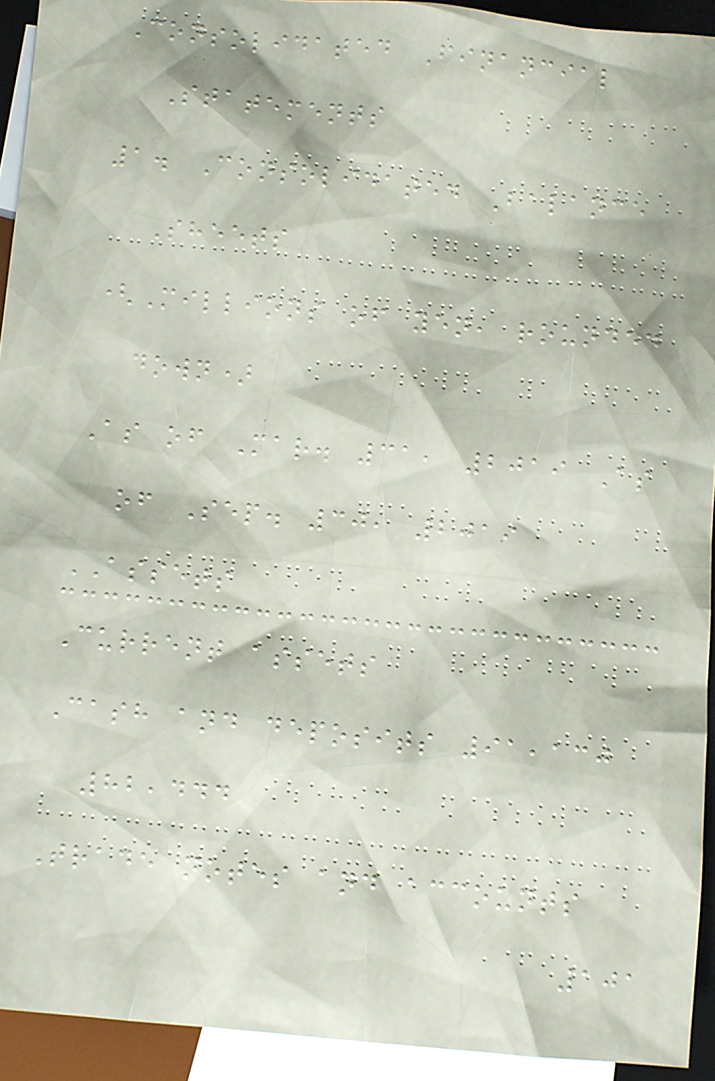Consolidated Financial
Statements
1. Consolidated Balance
Sheets
(Millions of yen, rounded
down)
As of Mar. 31, 2019 As
of Sep. 30, 2019
ASSETS
Current assets
Cash and deposits 91,130
82,444
Trade notes and accounts
101
